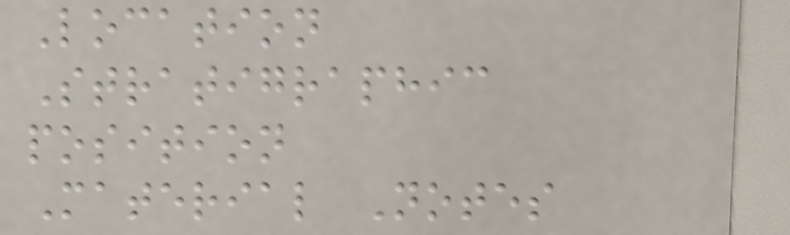Location
Stratigraphic
position
Material Notes
